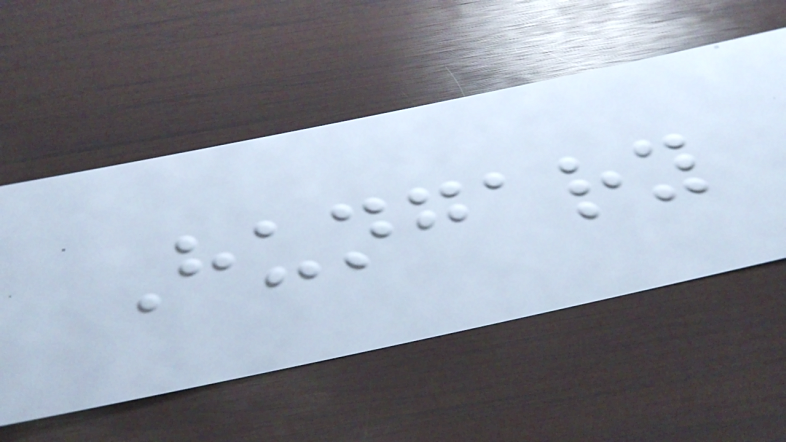Hungary
